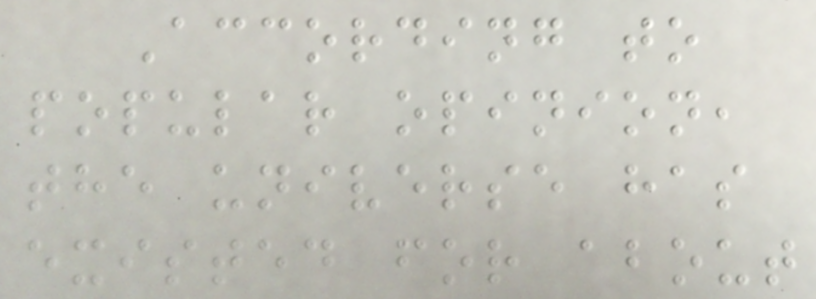According to
popular opinion,
the universe has
existed for about
